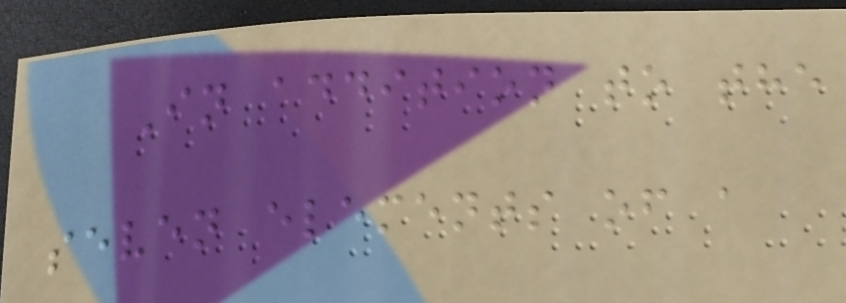In addition to the
seven elements of a
